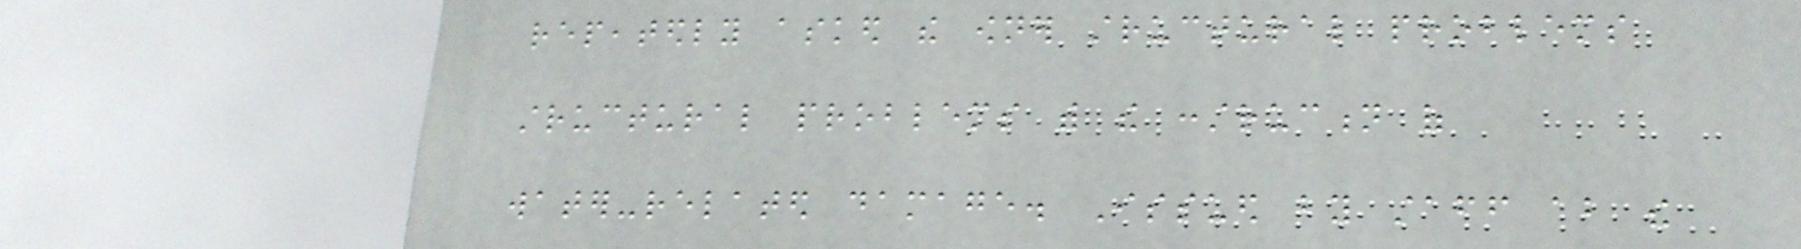repeatedly asked the owner structural problems
structural problems with the construction of
water-related damage. Issued by staff about the
